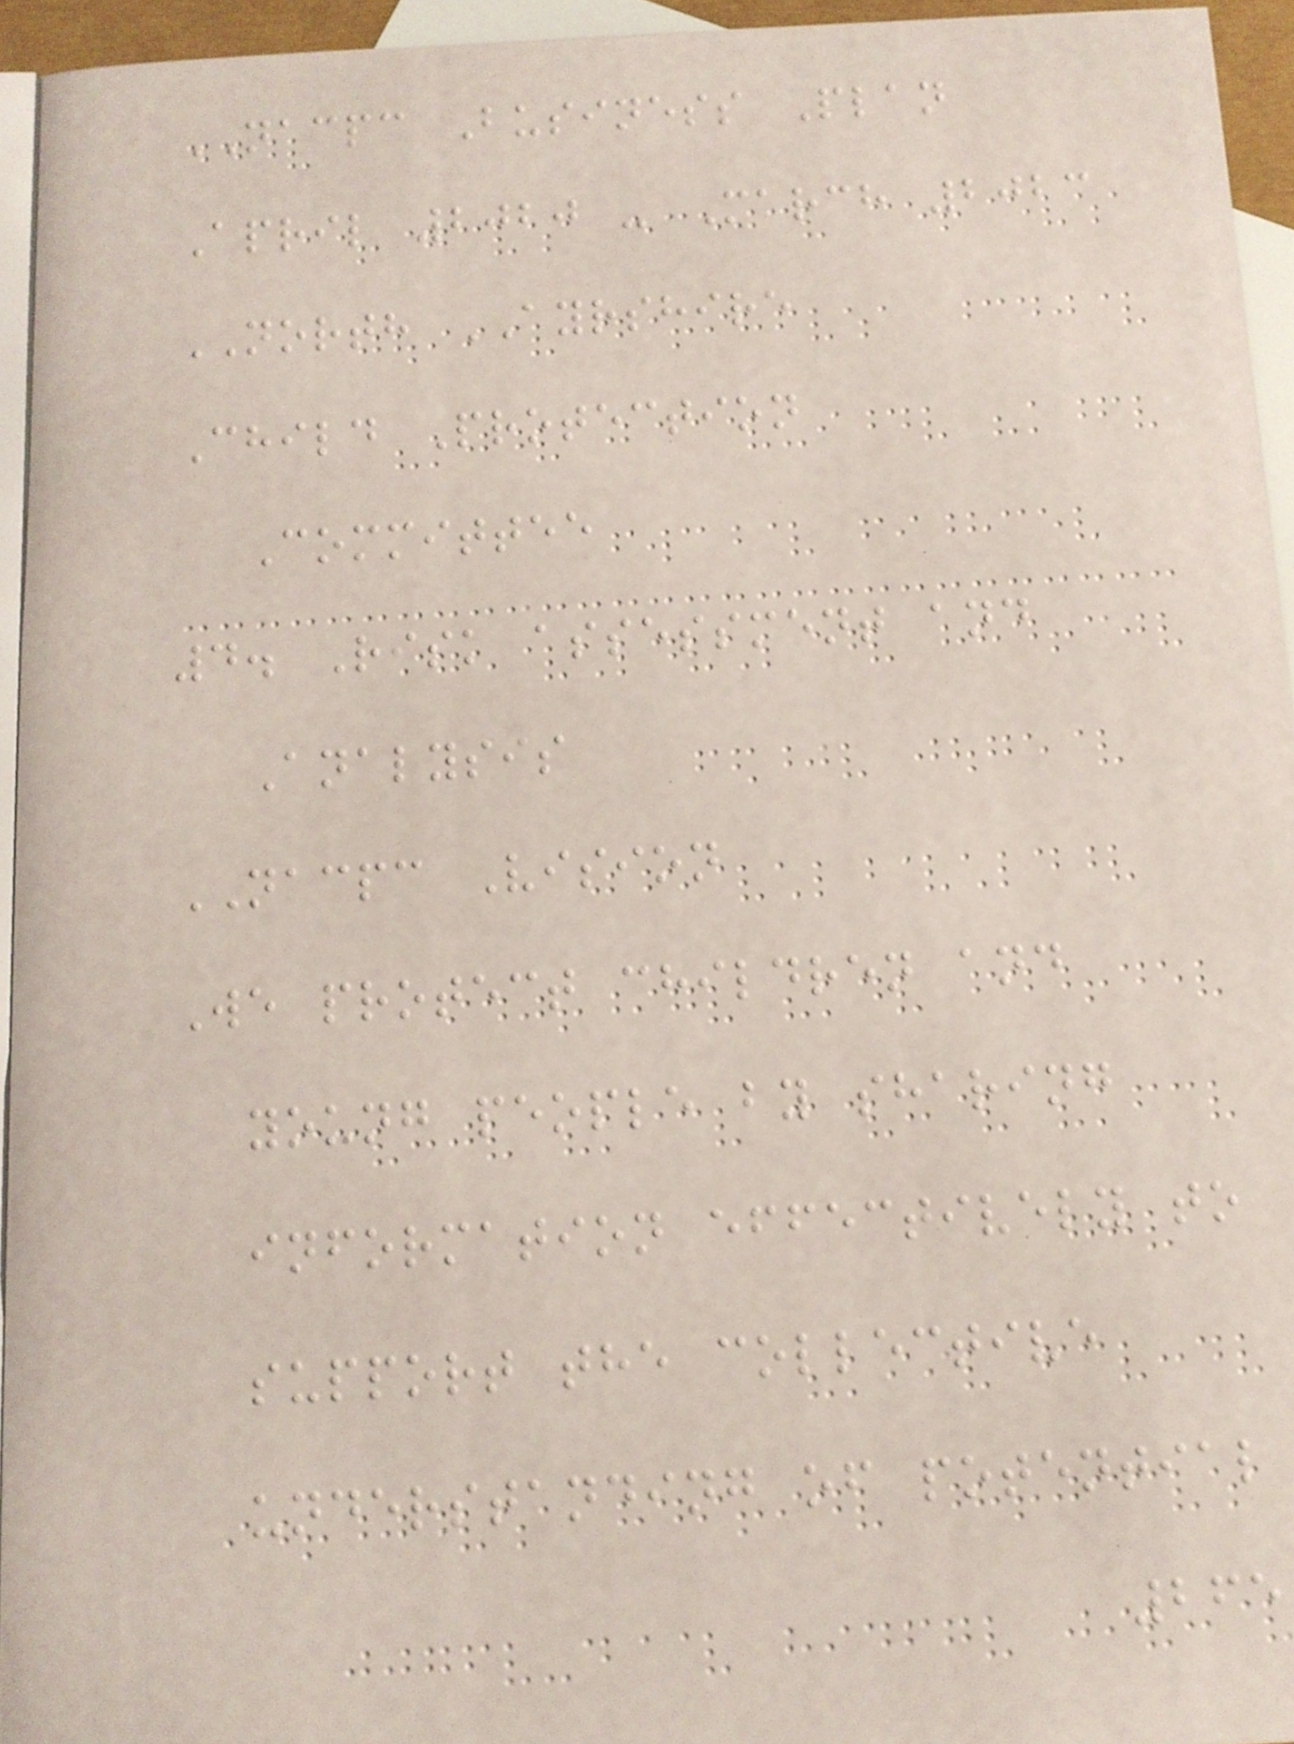NACPC Business Plan
April 2020 - March 2023
NORTH AYRSHIRE
Child Protection
Committee
4. Risk assessment and
Analysis
NACPC Vision
We protect children and
young people by sharing
information effectively to
support the collective
understanding of potential
265
